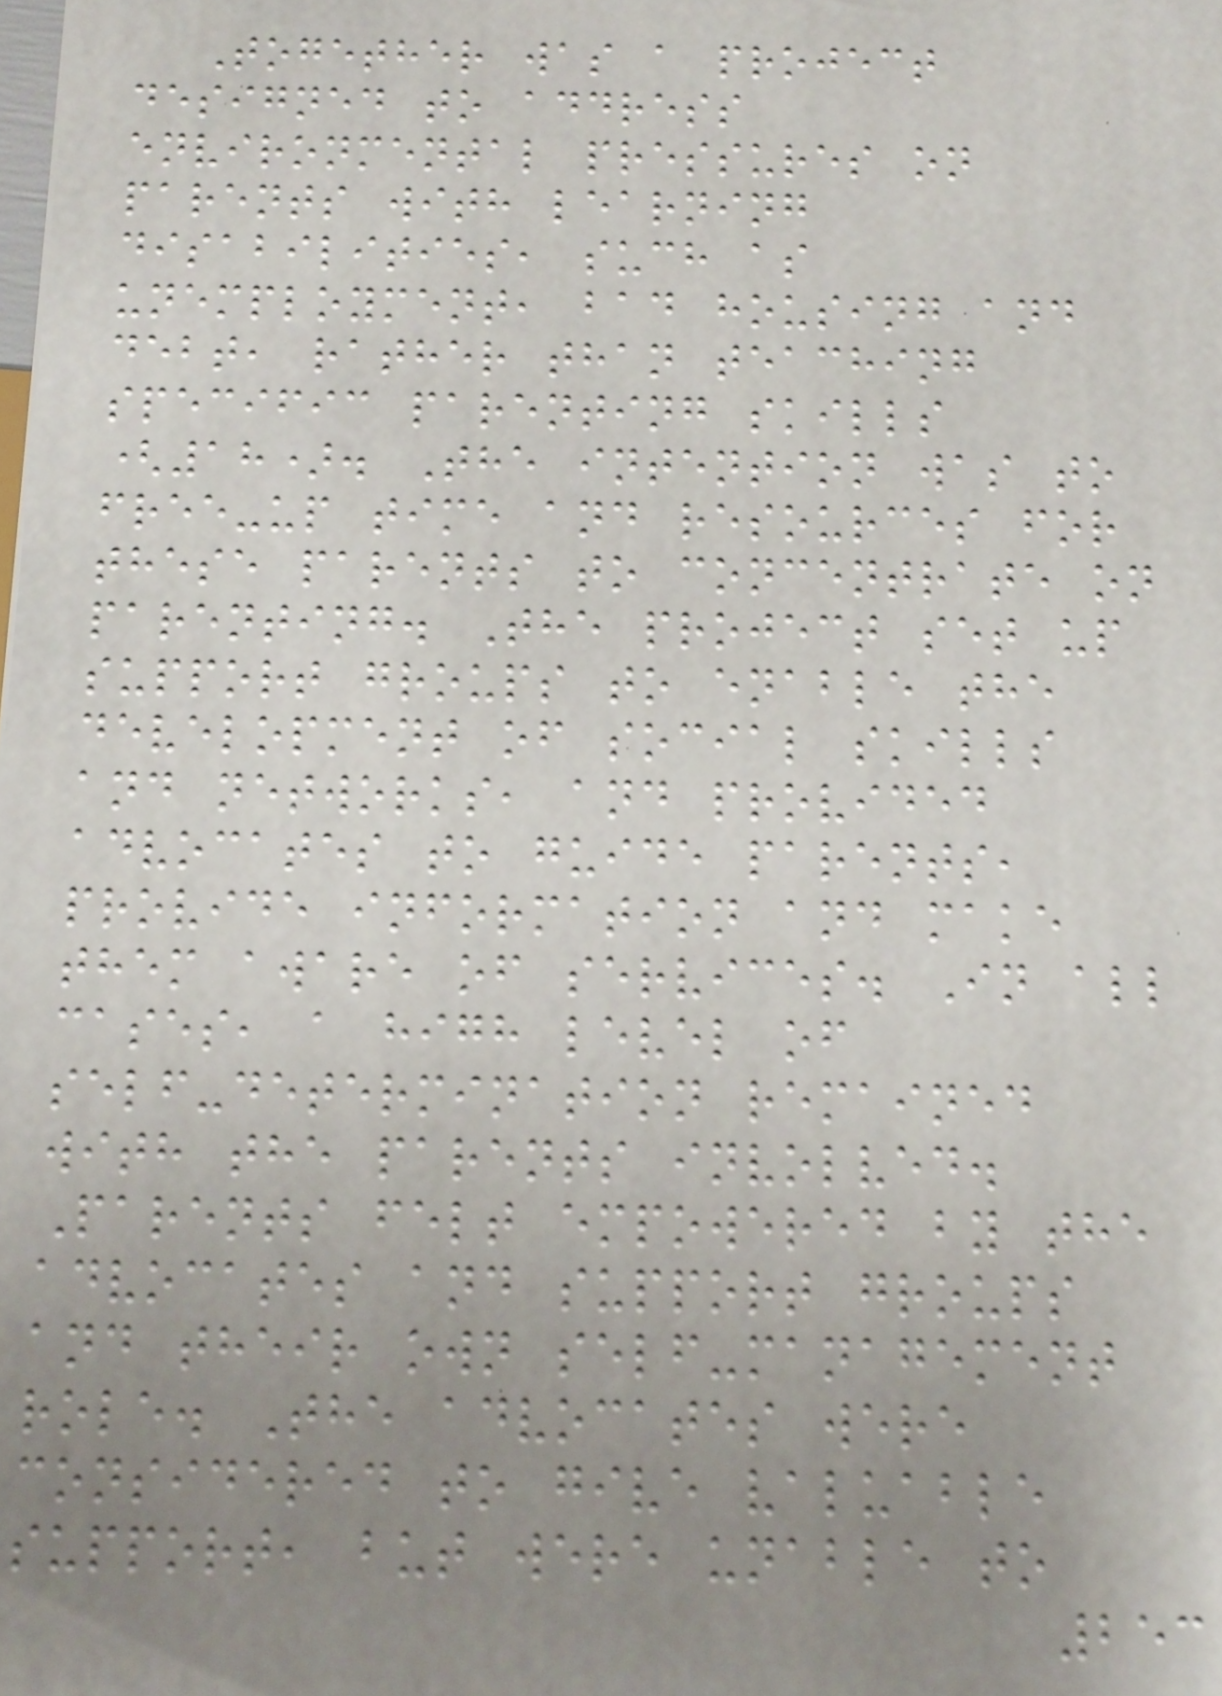Together was a project
designed to address
environmental pressures on
parents with learning
disabilities, such as
unemployment, bad housing and
debt, rather than teaching
specific parenting skills
(18). The intention was to
free-up time and resources for
these parents to concentrate on
parenting. The project set up
support groups to enable the
development of social skills
and networks, and provided
advocates to guide parents,
provide information and make
them aware of services. In all
cases, a high level of
self-determination remained
with the parents involved.
Parents felt empowered by the
advocates and support groups
and their own self-management
role. The advocates were
considered to give valuable
support, but were unable to
253
